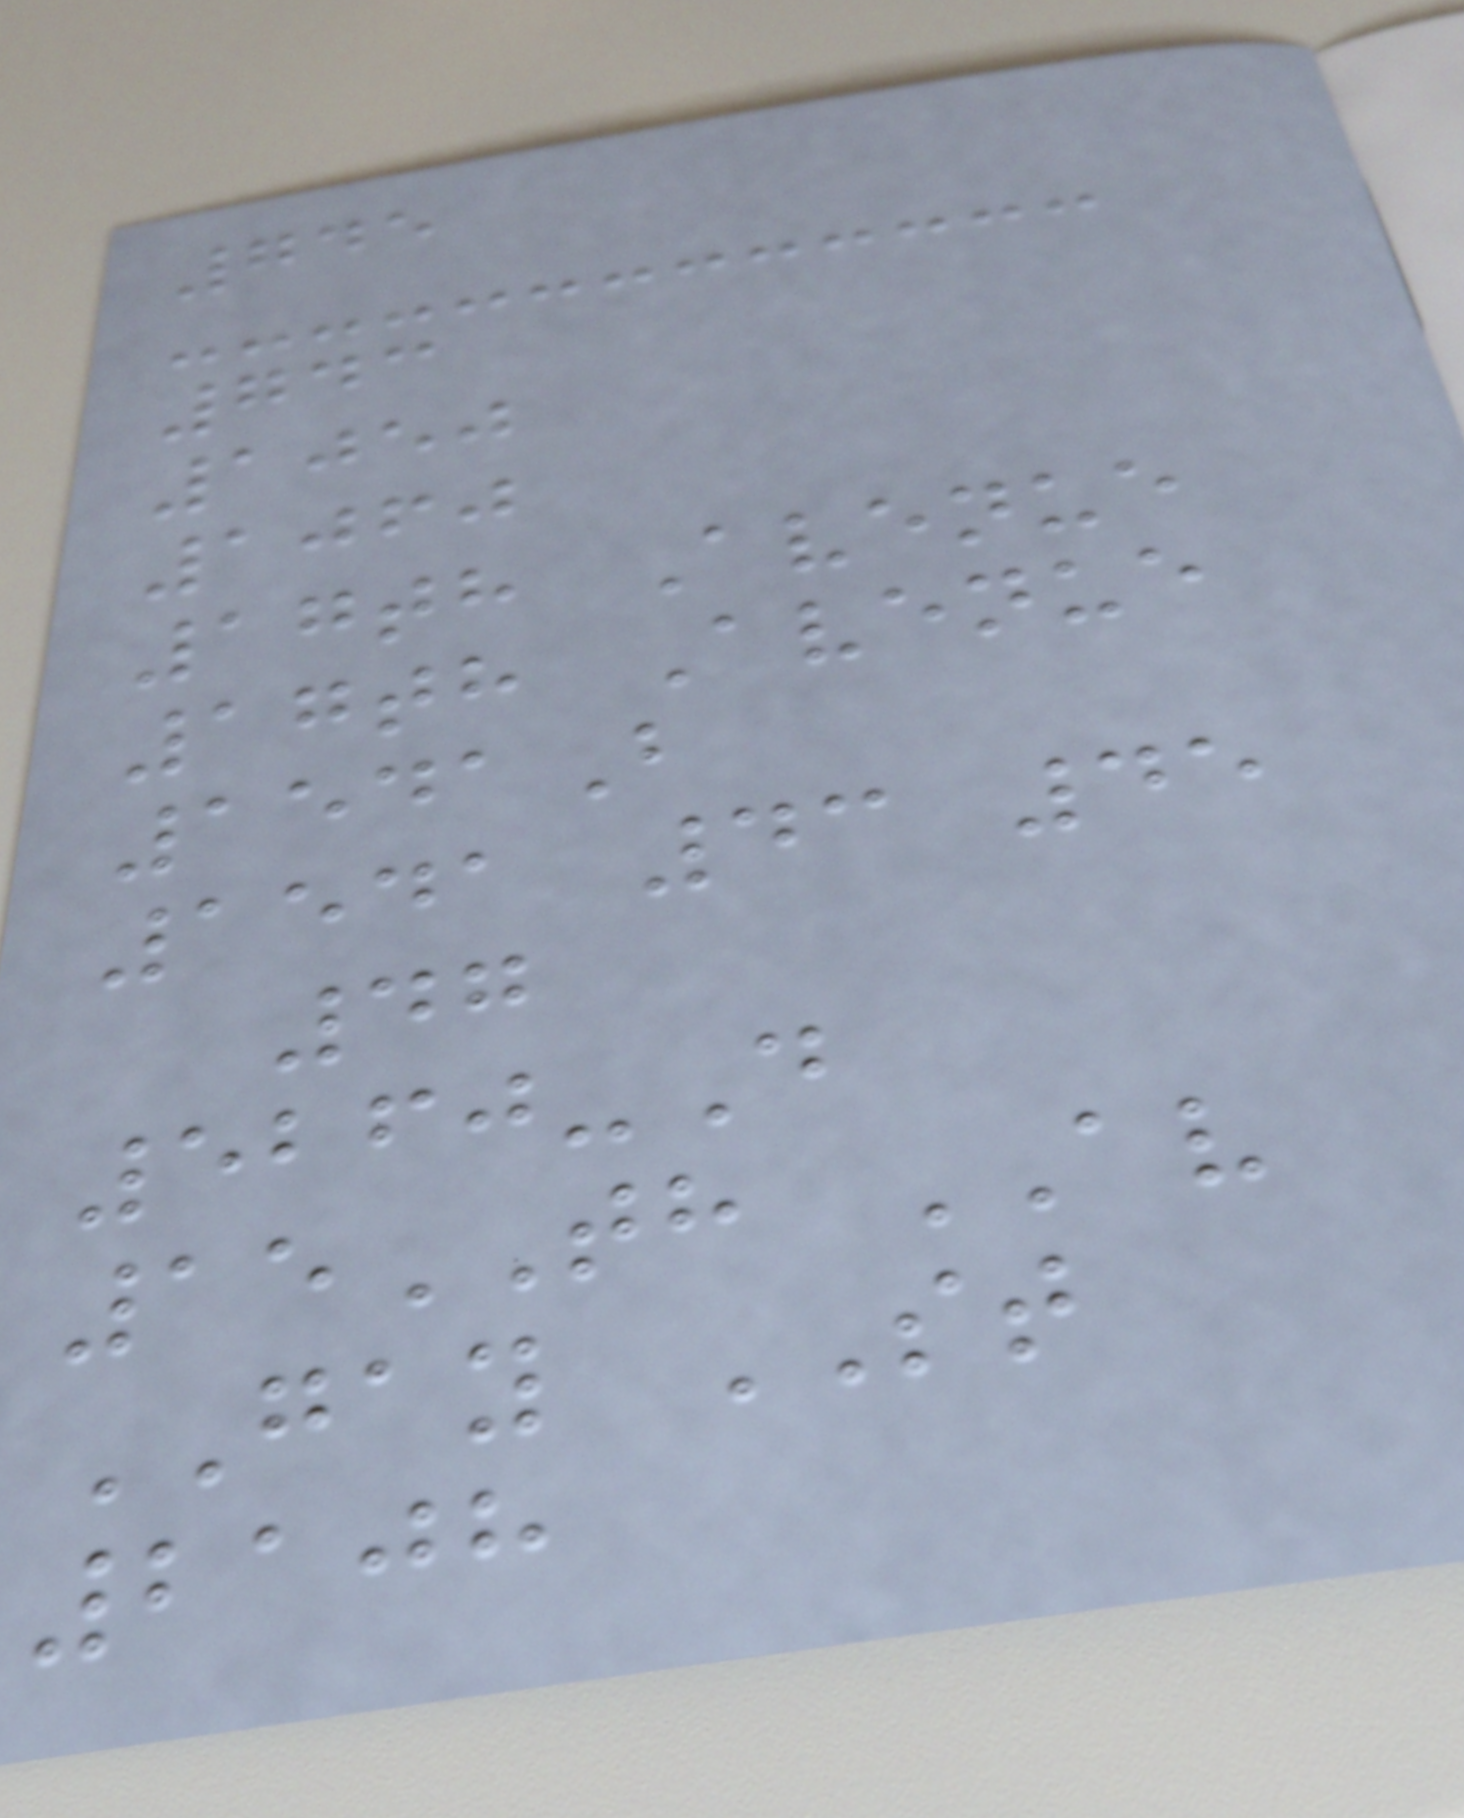745
743
1050
1060
17th Avenue
17th Avenue
1541B
1541 43 45
47
5260-D
15TH AV
GAY ST
2108
